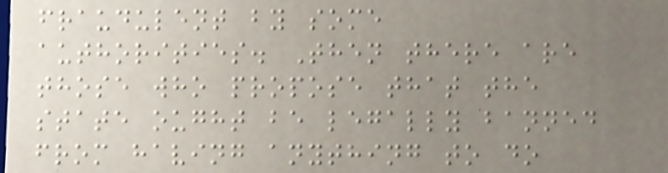fraudulent by some
authorities. Then there are
those who propose that the
state ought be legally banned
from having anything to do
